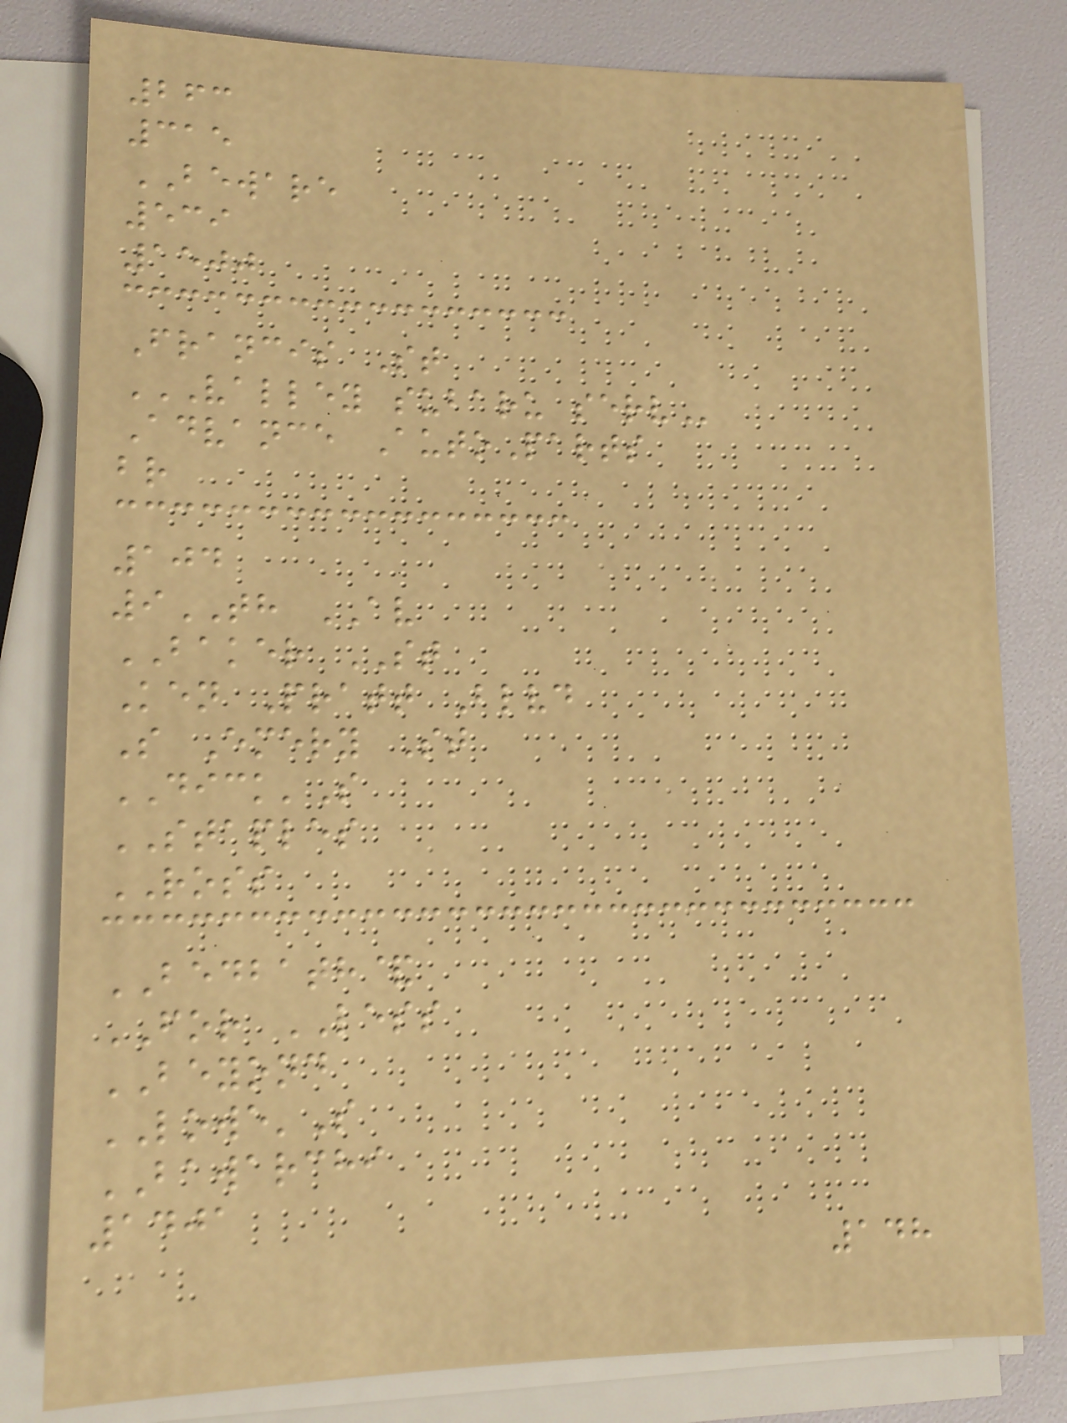263
315
BEWARE
539
1500
Francis St
VALLEY SUBARU SERV
Advance AutoParts
br
104
9TH AV
BAKER ST
Ken Pratt Blvd
S Emery St
DICK'S
STAPLES
ROSS
BEDBATH&
FOR LESS
BEYOND
LOWE'S
BAWARCHI
1401
148
